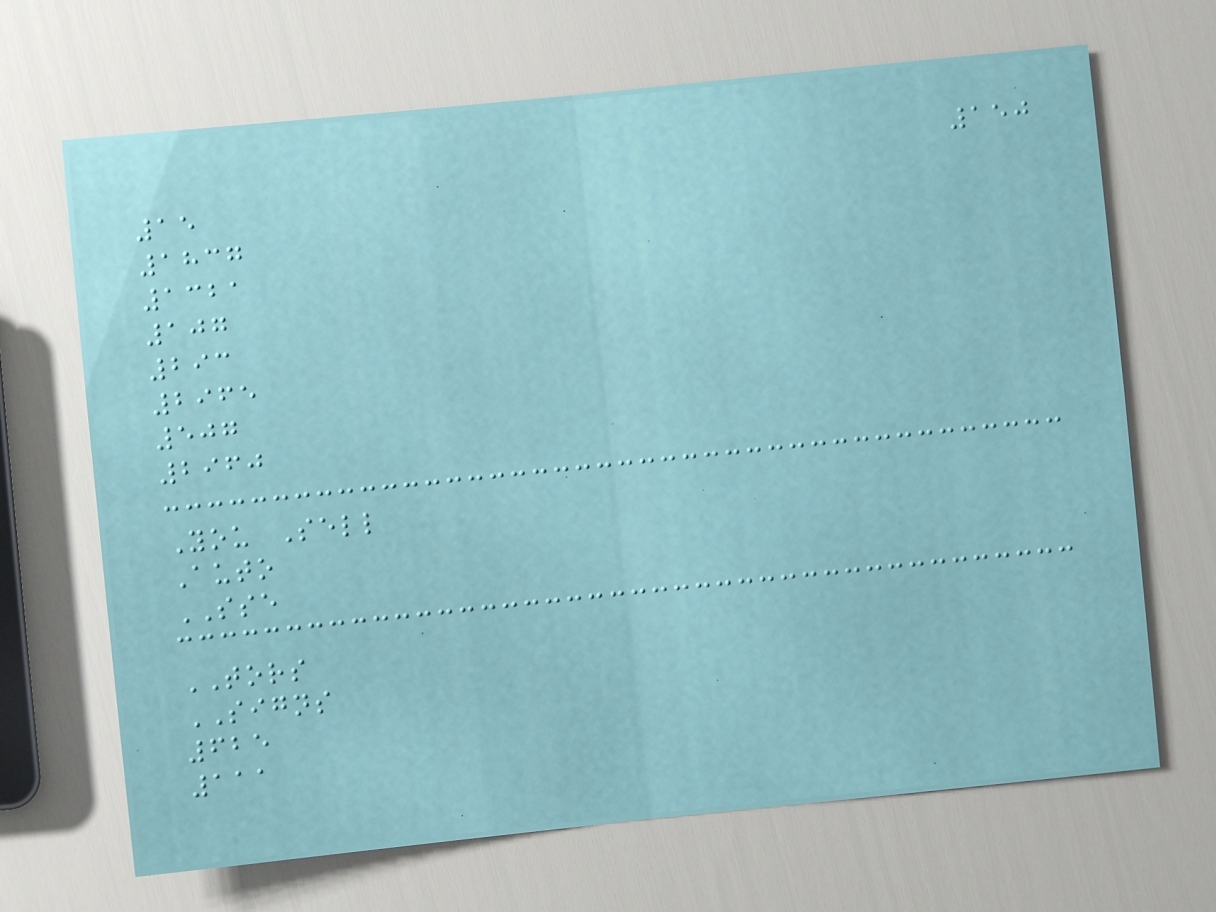150
15
1837
1321
107
293
2965
507
2960
You Sell
Auto
SSE
TORS
SIGNS
625
111
